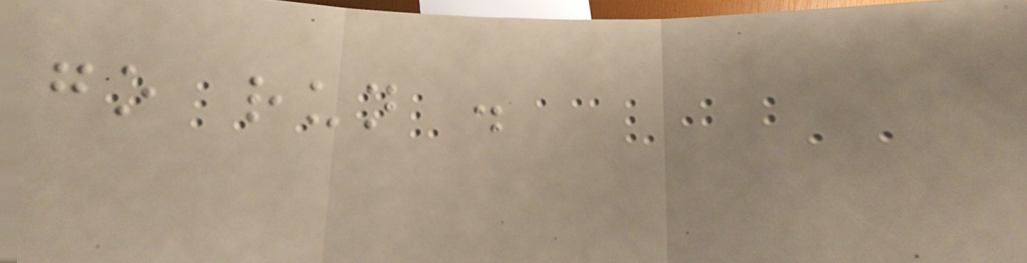go run .
